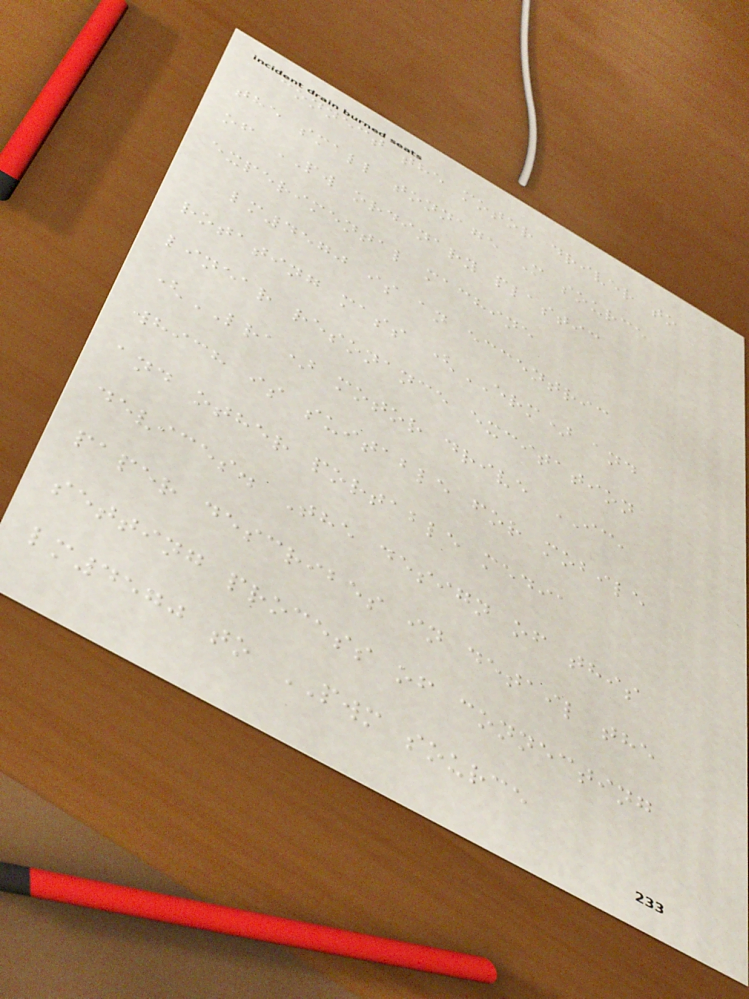connect the motor driver to
the small tonnage M source
of PW ordinary plastic
experimental machine
lm4570 is an eccentric
rotating mass (ERM) and
linear resonance excitation
(LRA) motor drive IC,
which is suitable for mobile
and other portable media
devices. The design of this
paper describes in detail the
setting process of connecting
lm4570 to PWM source
